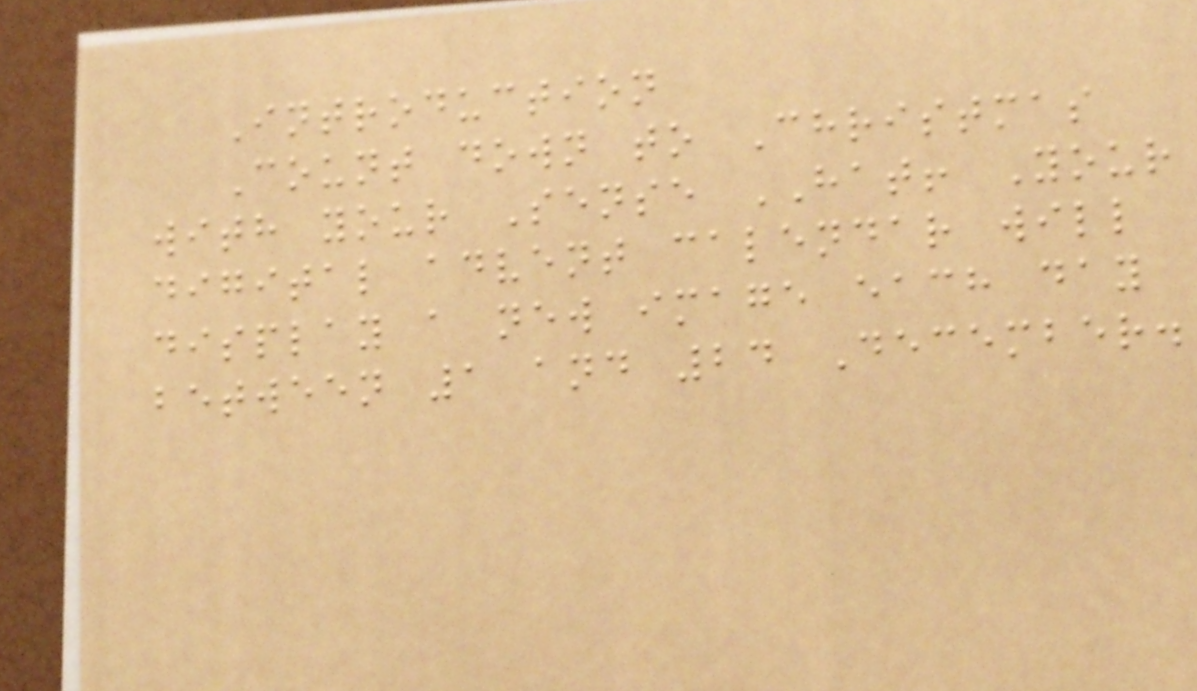Introduction
Count down to Christmas
with your Sense HAT! Your
digital advent calendar will
display a new image each day
between 1 and 24 December.
